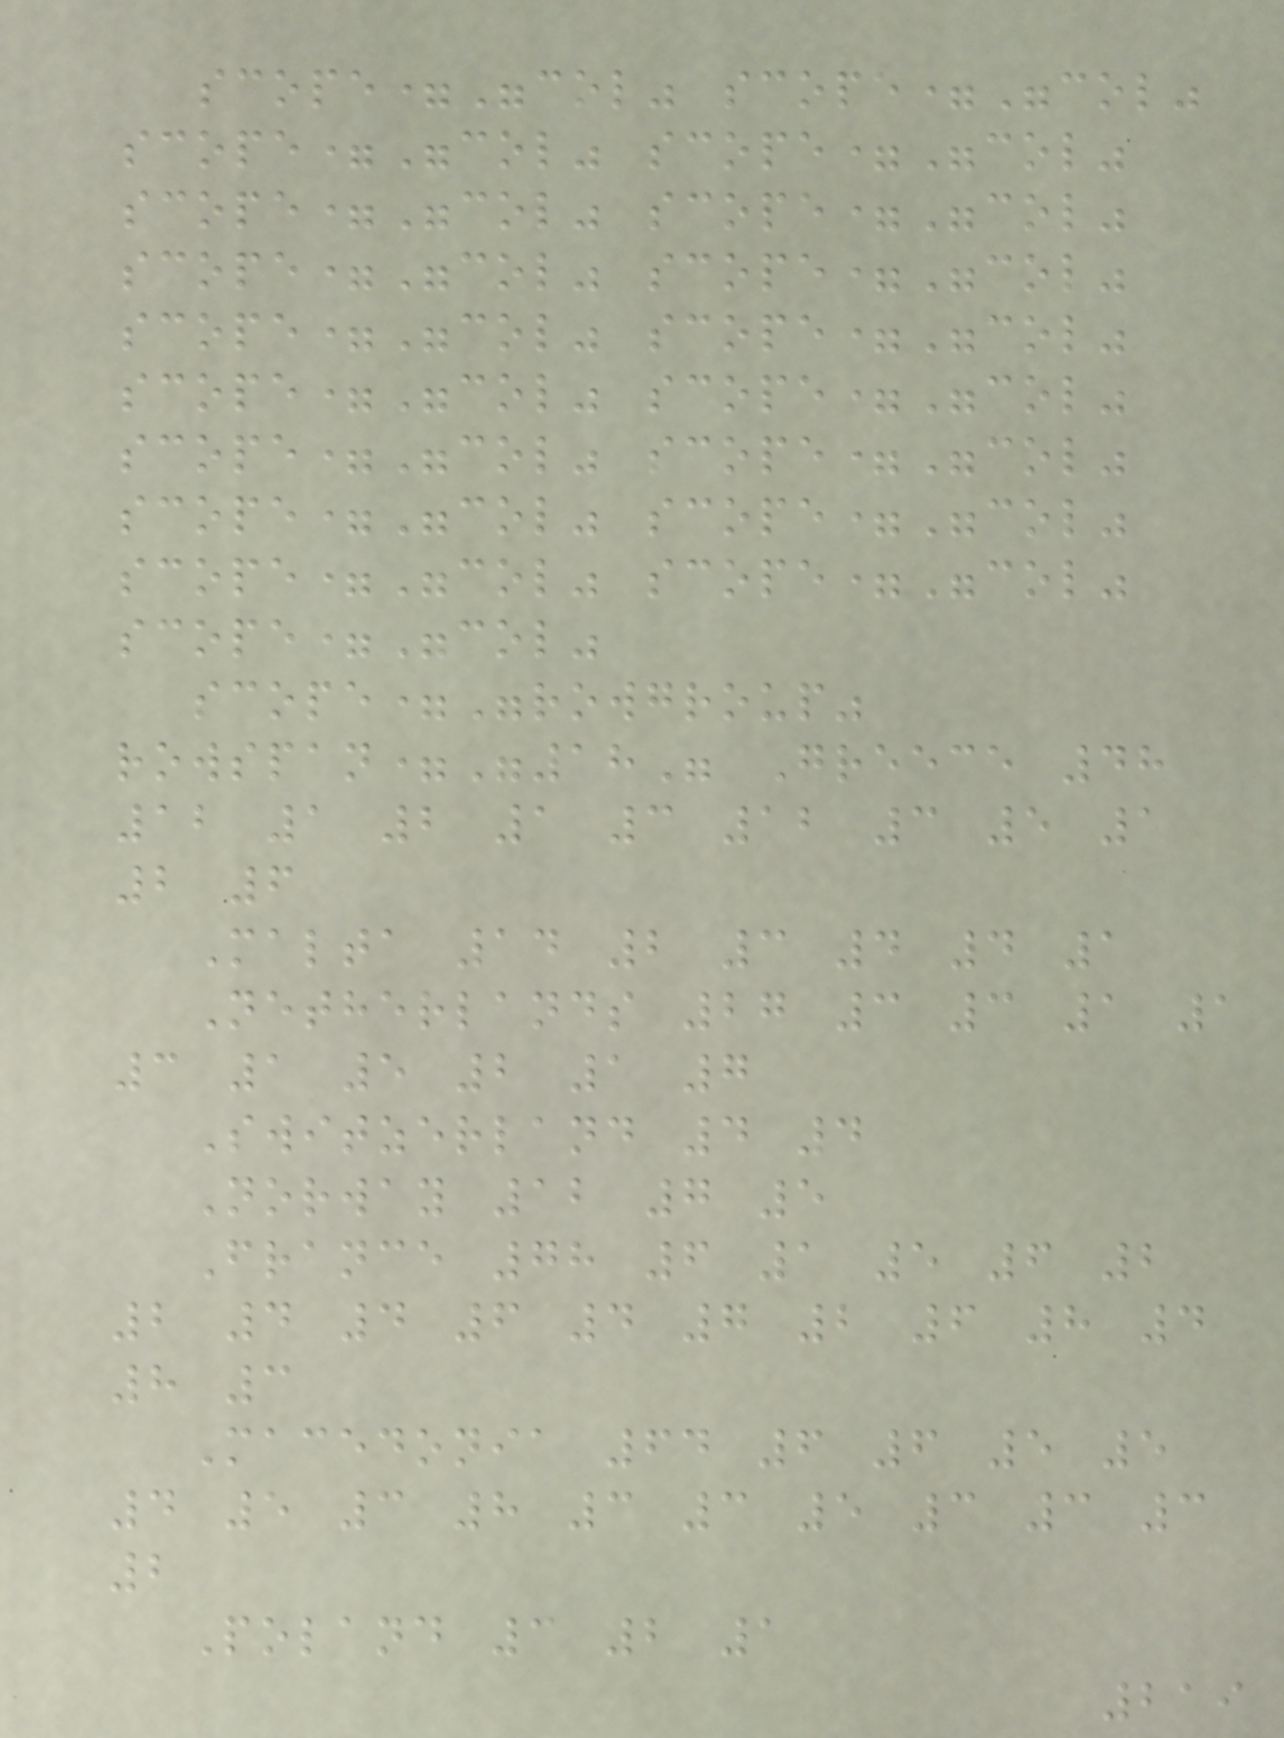scope="col" scope="col"
scope="col" scope="col"
scope="col" scope="col"
scope="col" scope="col"
scope="col" scope="col"
scope="col" scope="col"
scope="col" scope="col"
scope="col" scope="col"
scope="col" scope="col"
scope="col"
scope="rowgroup"
rowspan="18" Greece 48
12 1 2 1 3 12 3 5 1
2 6
Malta 14 2 3 4 4 1
Netherlands 27 3 3 1 1
3 1 5 2 1 7
Switzerland 4 4
Norway 12 7 5
France 78 6 1 5 6 2
2 4 4 6 4 7 2 6 8 4
8 3
Macedonia 64 6 6 5 5
4 5 3 8 3 3 5 3 3 3
2
Poland 3 2 1
219
